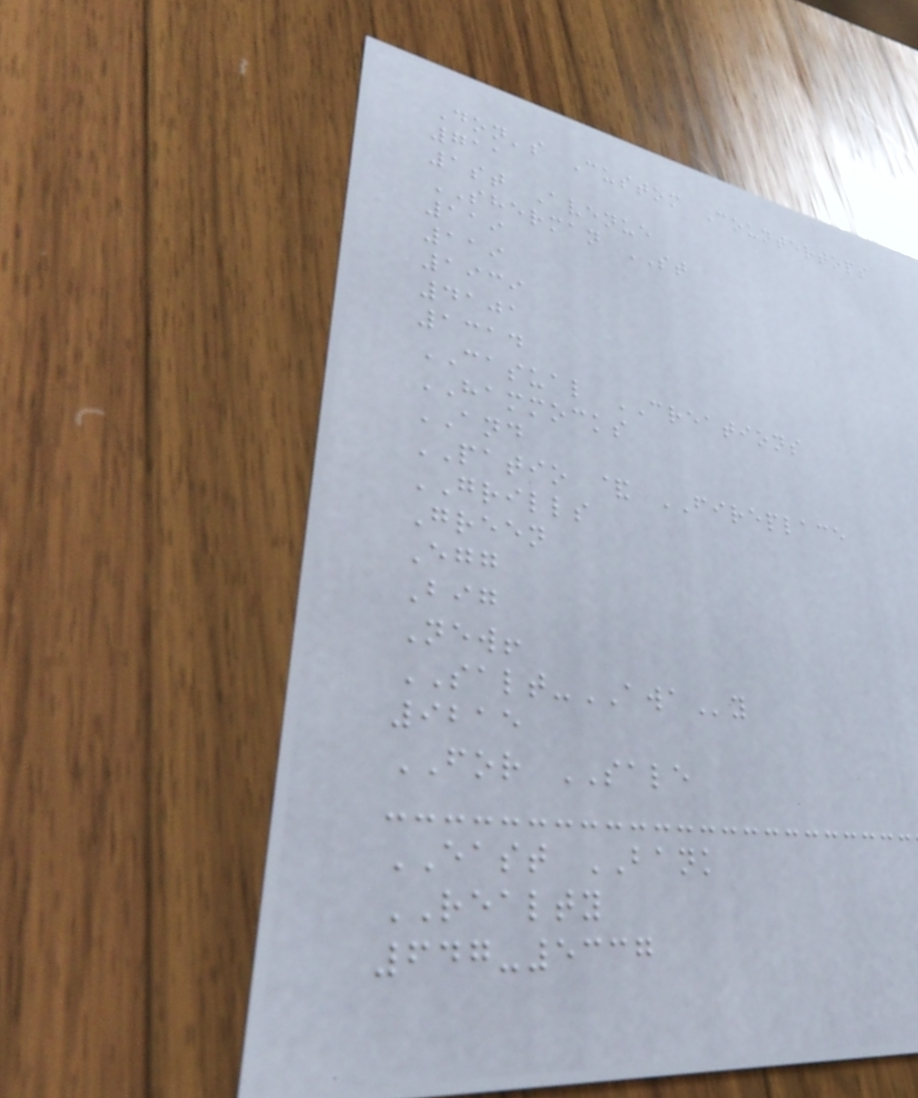Don's Custom Countertops
711
1st Avenue
SHERMAN ST
119
119
1939
4101
1314
CASUAL CREATIONS
HAMMOCKS
AND
PATIO & FIREPLACE
GRILLS
Green
Egg
Big
New!
SALT-AWAy
9215
FOR SALE
EAST BANK
REALTY
647-5337
